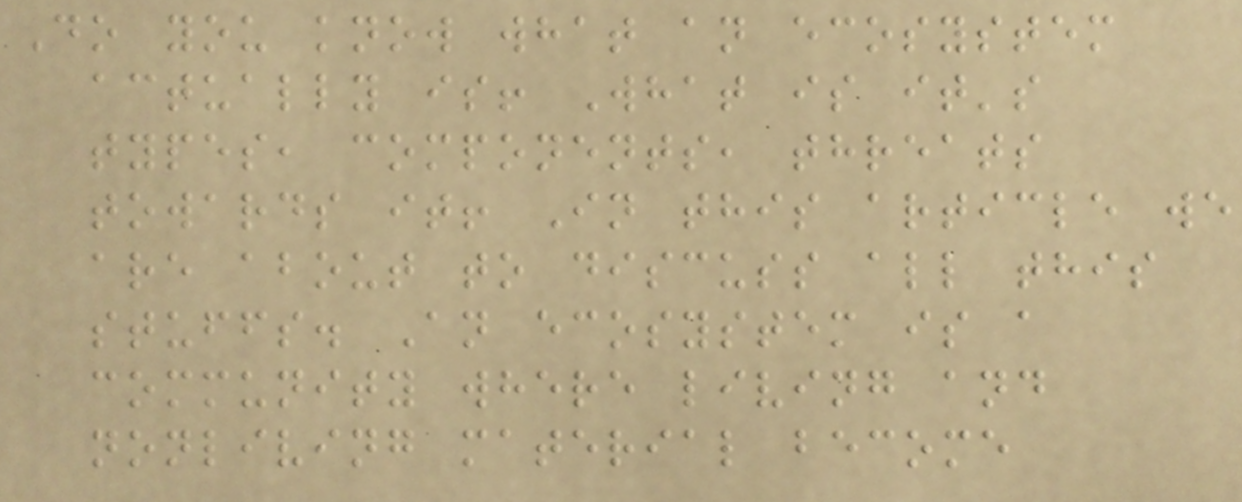Do you know what an ecosystem
actually is! What is it's
types, components, threats
towards it! In this article we
are about to discuss all this
stuffs. An ecosystem is a
community where living and
nonliving material become
